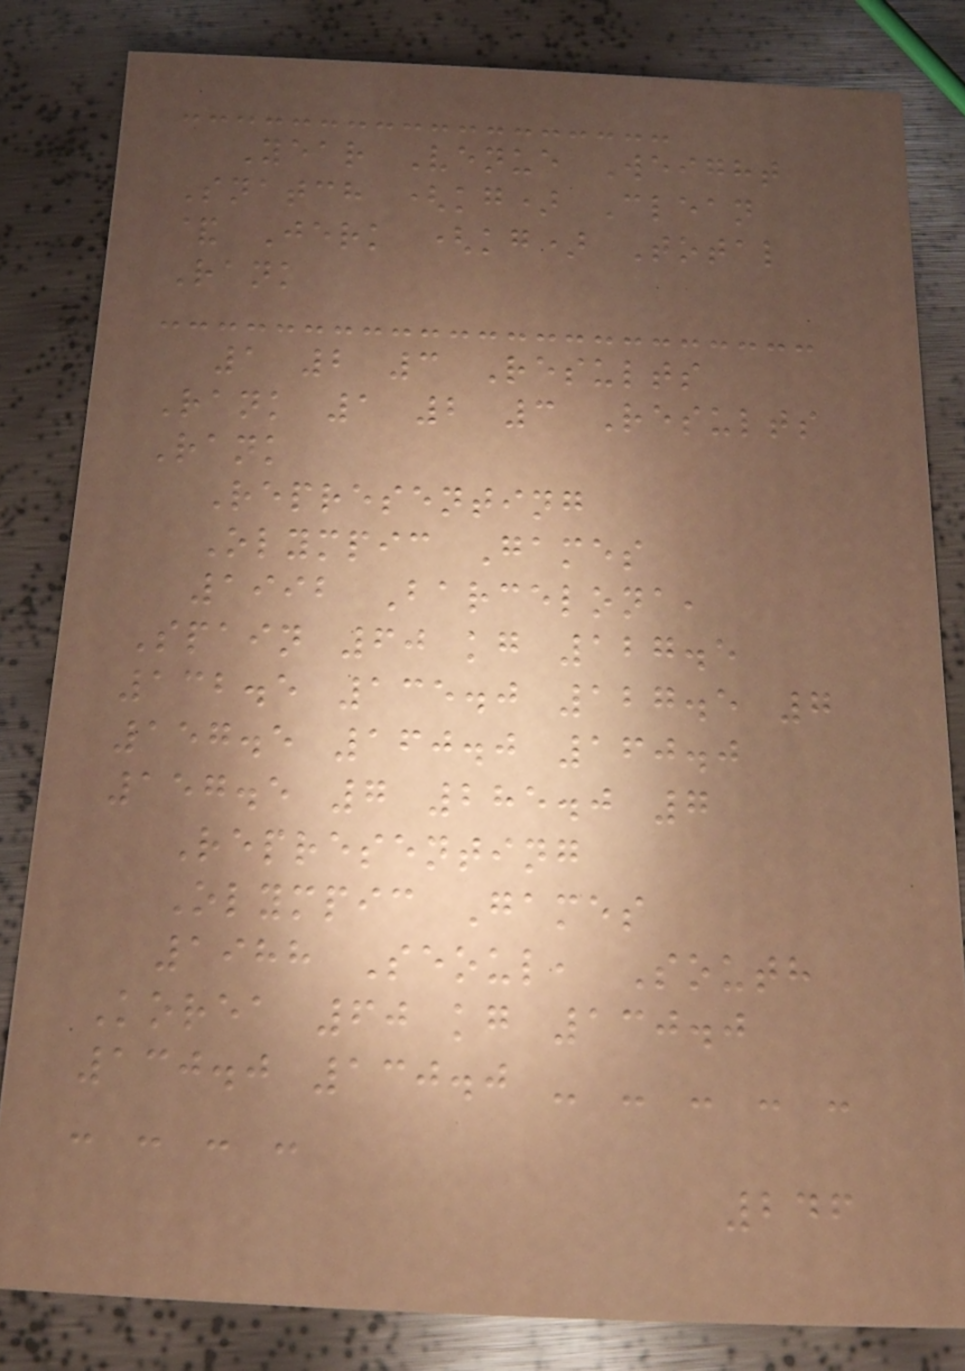Year Venue Weight
Snatch (kg) Clean
& Jerk (kg) Total
Rank
1 2 3 Results
Rank 1 2 3 Results
Rank
Representing
Olympic Games
1992 Barcelona,
Spain 60 kg 127.5
132.5 135.0 127.5 7
157.5 160.0 160.0
157.5 7 285.0 7
Representing
Olympic Games
1988 Seoul, South
Korea 60 kg 130.0
130.0 130.0 - - - - -
- - - -
246
